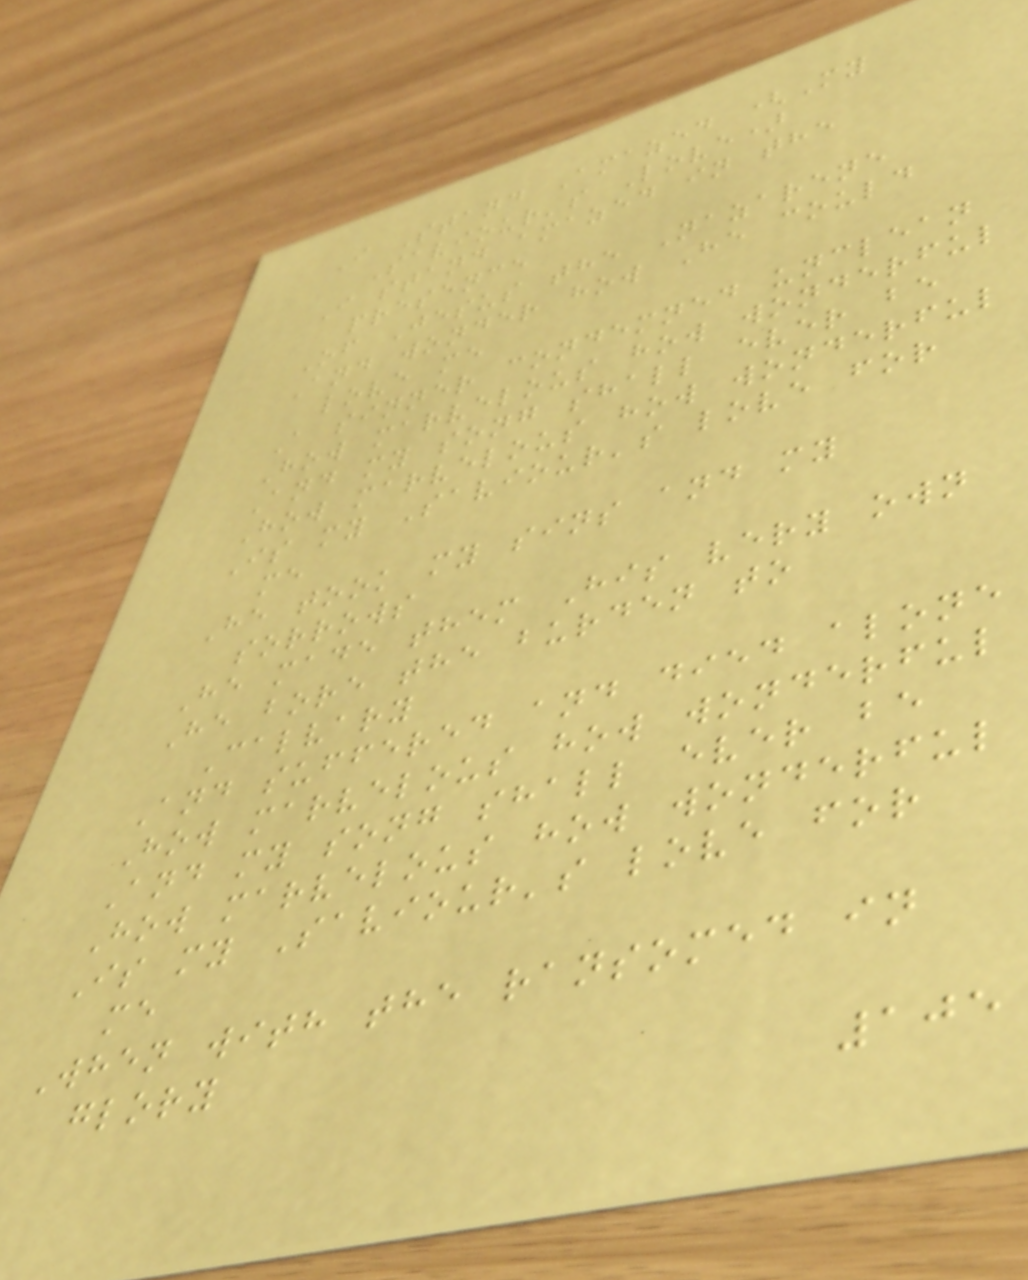I Stand Amazed (My
Saviour's Love)
I stand amazed in the
presence
Of Jesus the Nazarene
And wonder how He could
love me
A sinner condemned unclean
How marvelous how wonderful
And my song shall ever be
How marvelous how wonderful
Is my Saviour's love for
me
He took my sins and my
sorrows
He made them His very own
He bore the burden to
Calvary
And suffered and died alone
How marvelous how wonderful
And my song shall ever be
How marvelous how wonderful
Is my Saviour's love for
me
When with the ransomed in
glory
105
